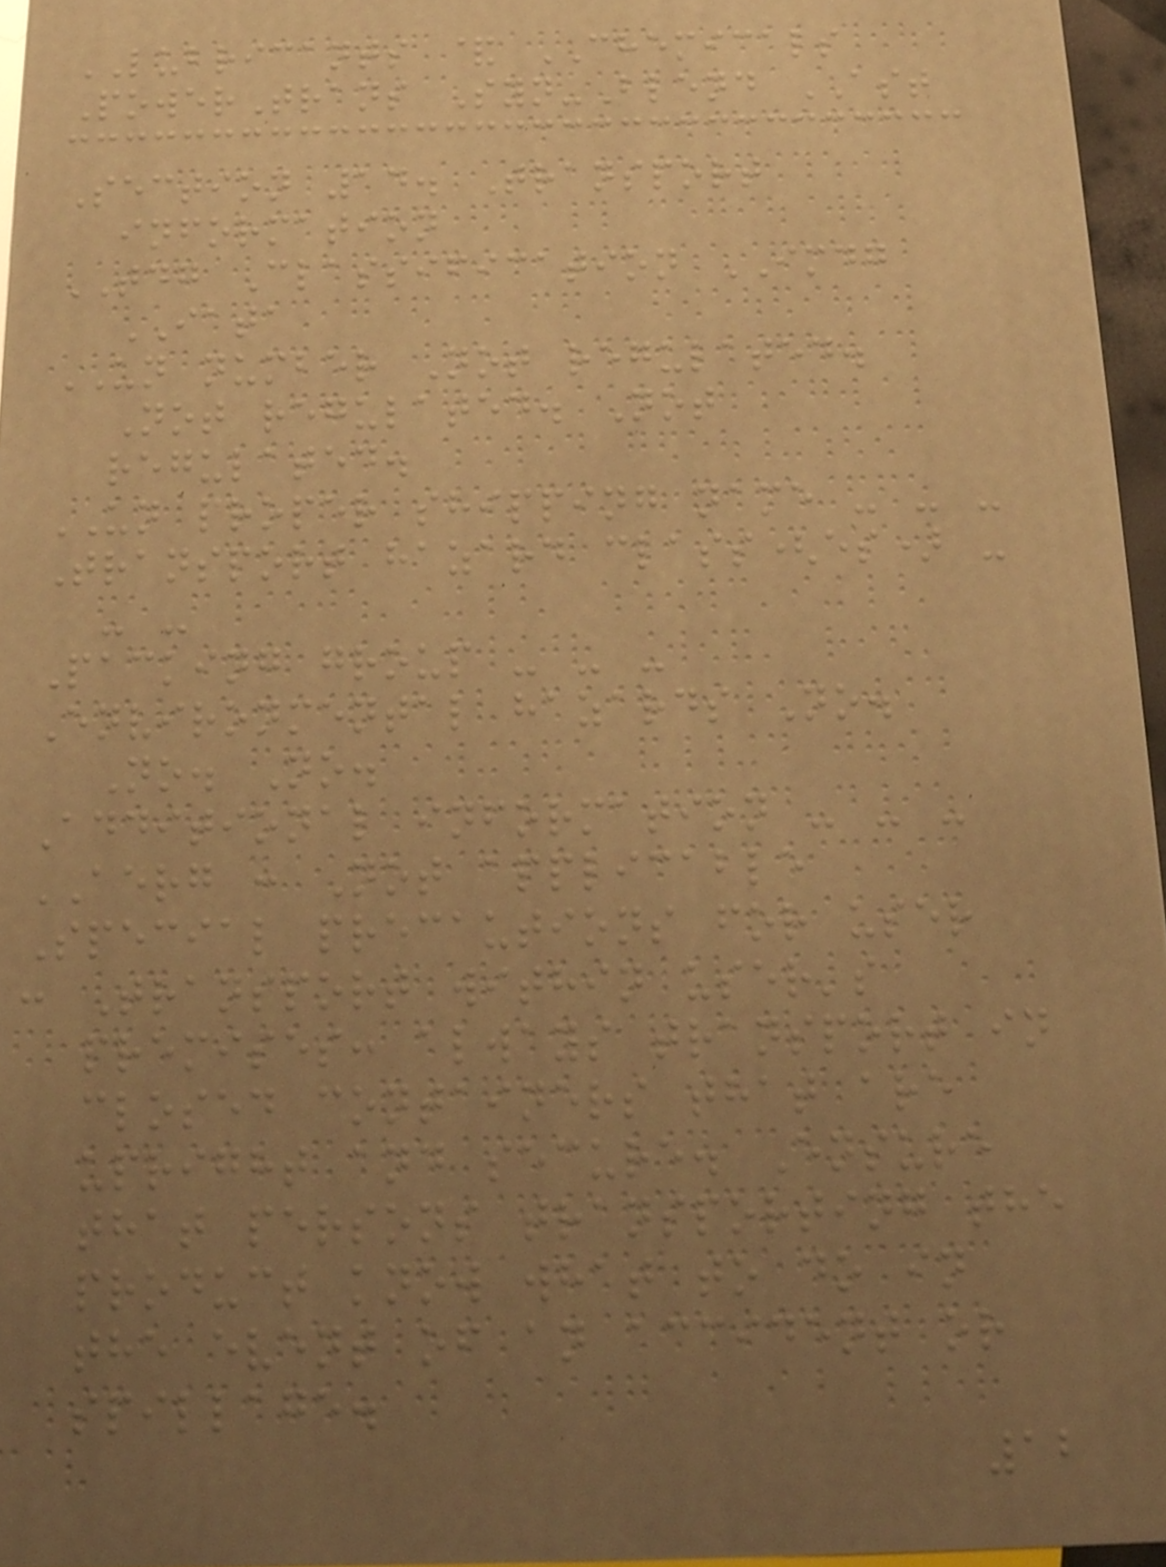LUBRICANTS & CHEMICALS
PowerTrans Syn-Blend AST
Section 14. Transport
information
TDG Classification IMDG
IATA
UN number Not regulated.
Not regulated. Not
regulated.
UN proper shipping name - - -
Transport hazard class(es) -
- -
Packing group - - -
Environmental hazards No.
No. No.
Additional information - - -
AERG : Not applicable
Special precautions for user
: Transport within user's
premises: always transport in
closed containers that are
upright and secure. Ensure
that persons transporting the
product know what to do in
the event of an accident or
spillage.
12
